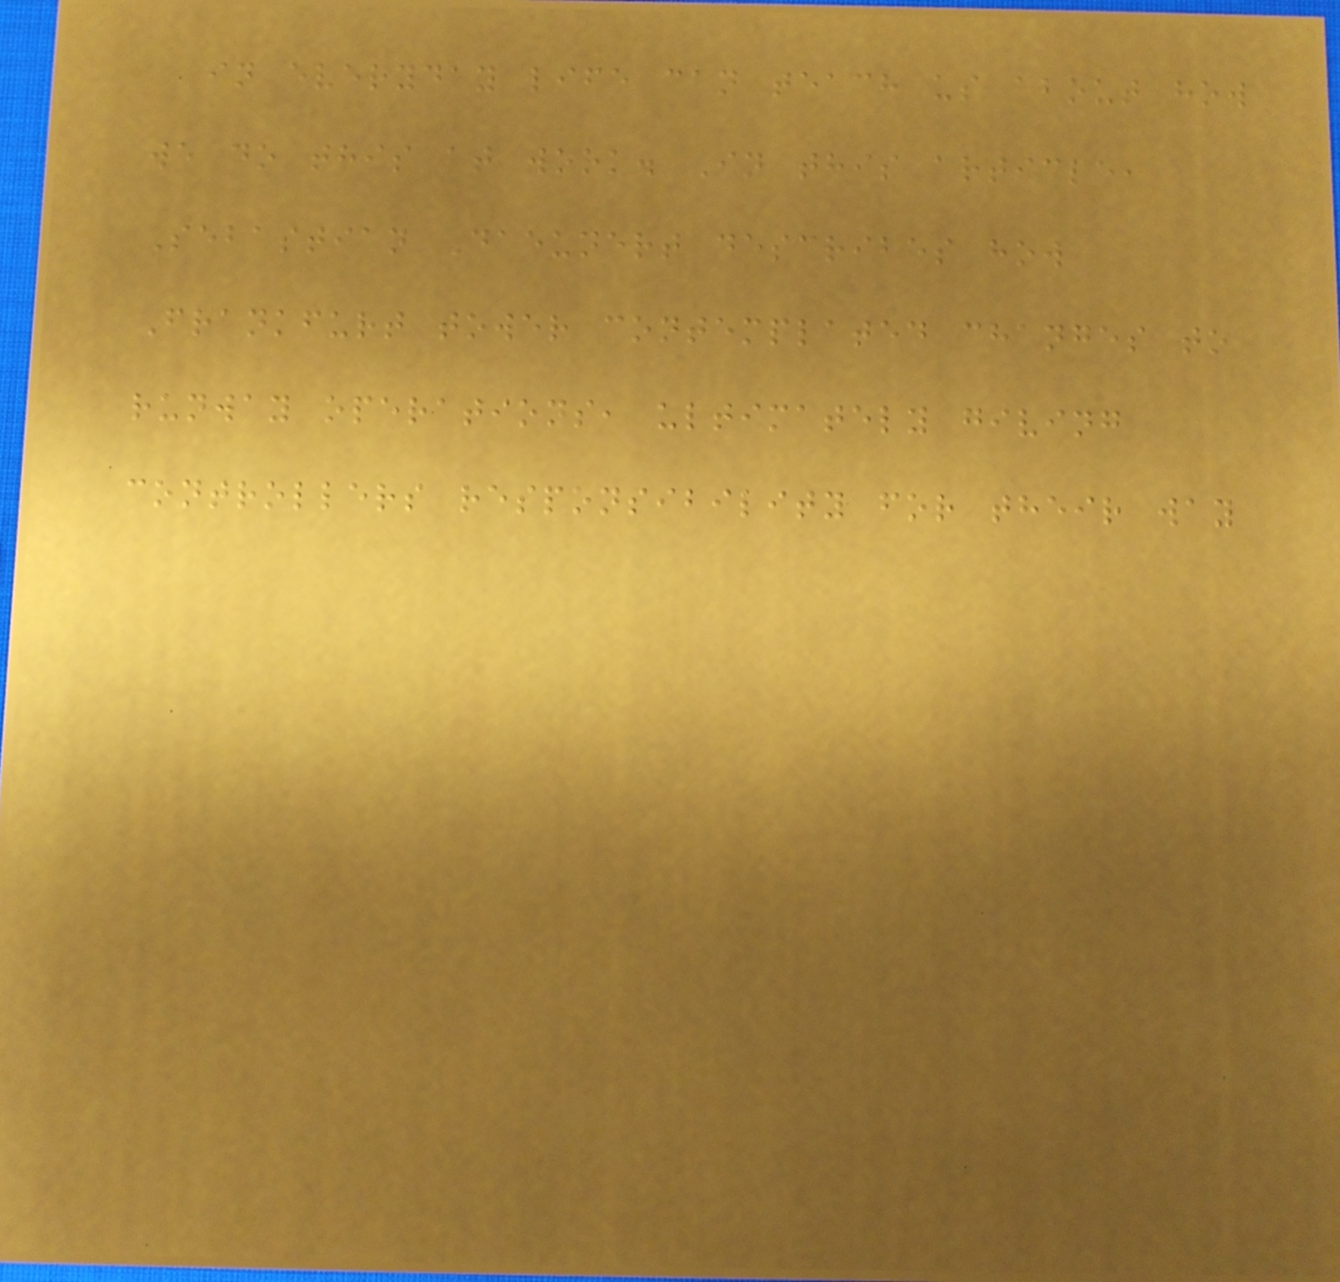in everyday life can teach us about how
we do this at work. In this article,
Sebastian Daeunert describes how
Frankfurt tower contemplated changes to
runway operations, ultimately giving
controllers responsibility for their way
